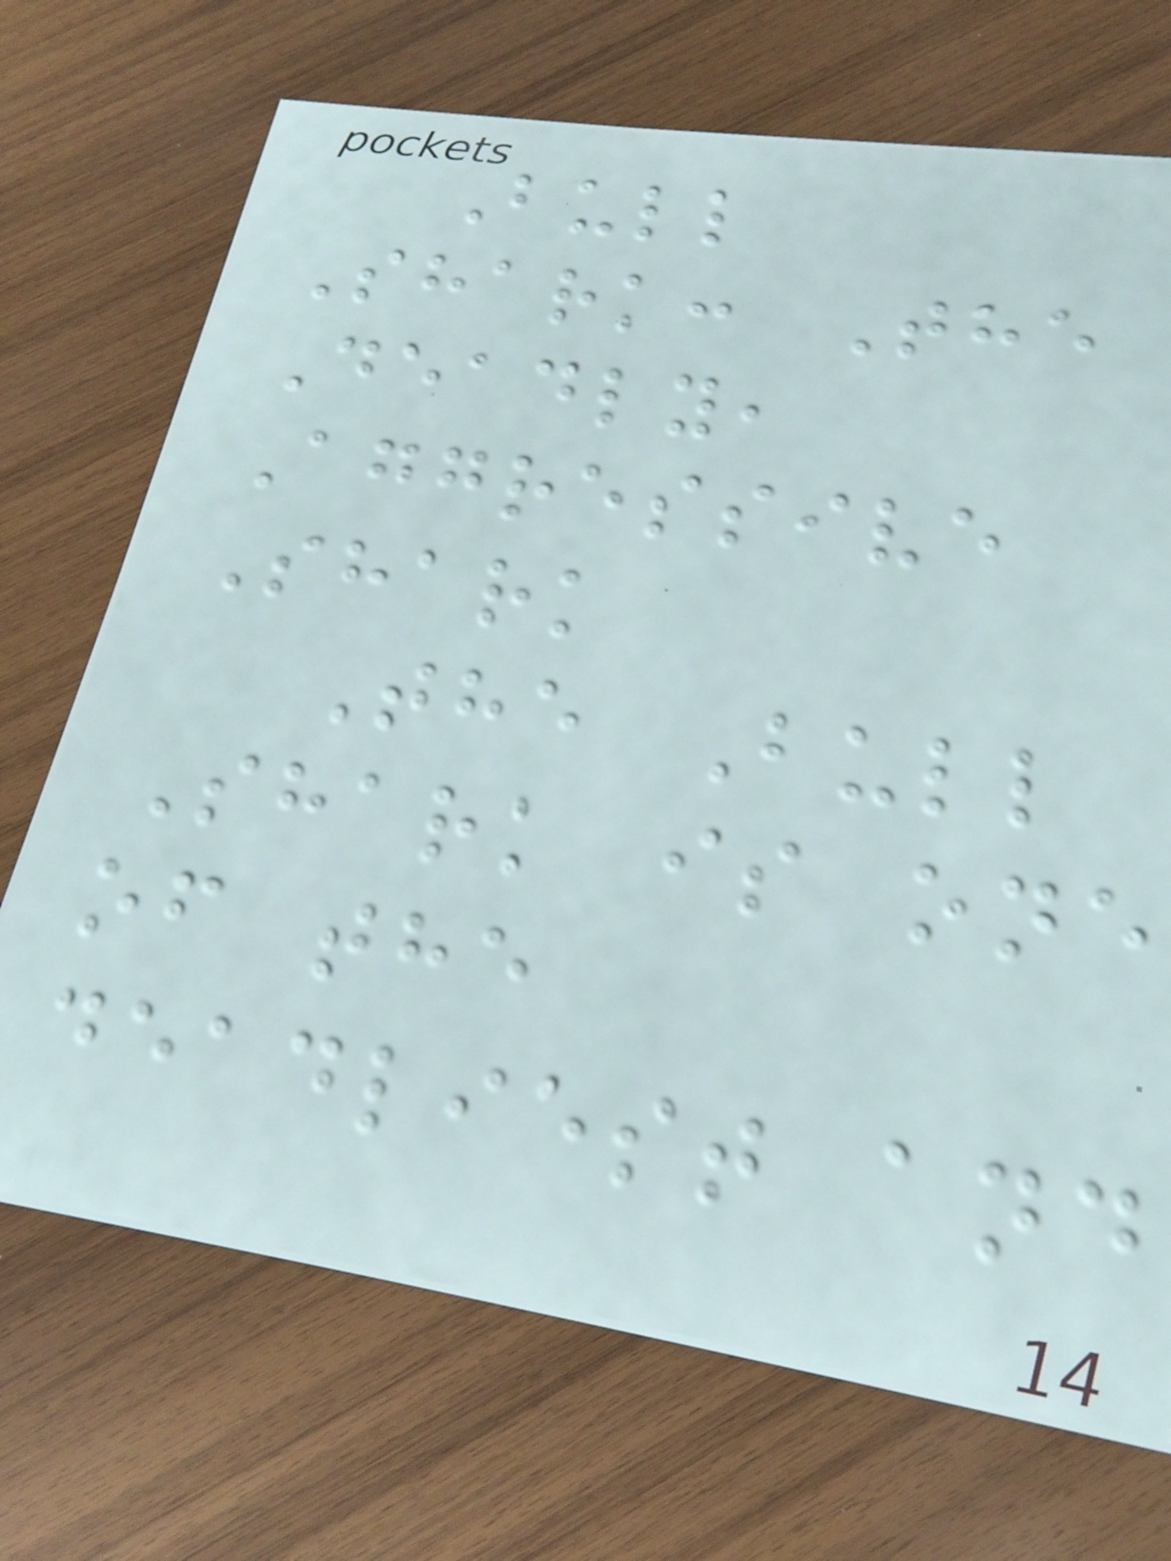Bull
Shark: The
Deadly,
Aggressive
Shark
The Bull
Shark is one
of the
deadliest and
